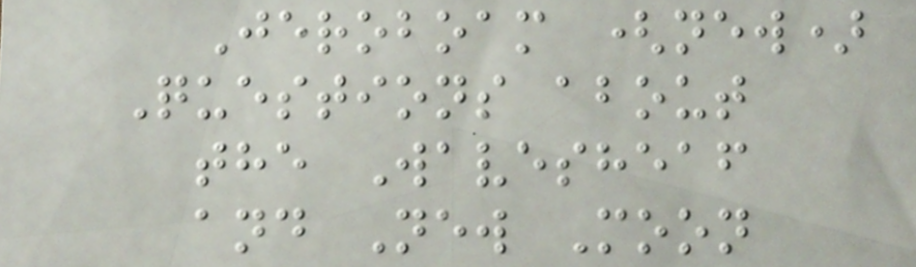Jeroboam (new)
Questions about
the Wavesheaf
and New Moon
